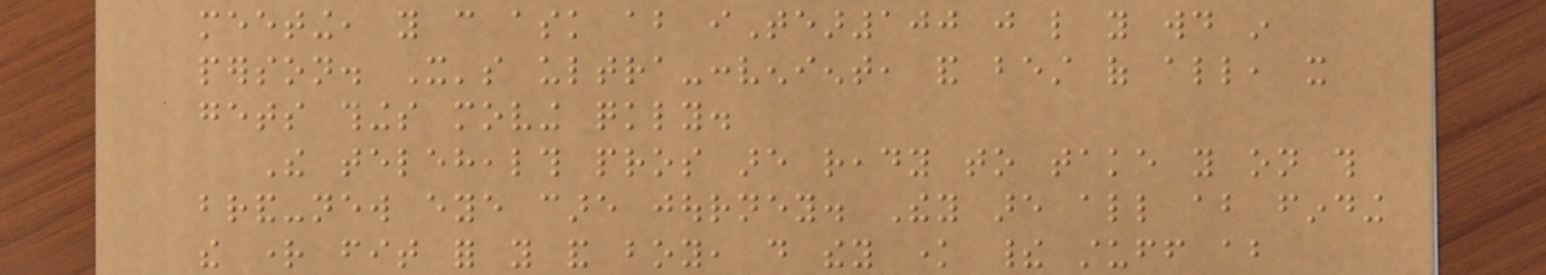meeting, you can ask about iTear100 just like you would in
person. It's ultra-convenient, and best of all, it
gets things moving quickly.
The telehealth pros are ready to take you on this
brand-new eye care journey. They are all about finding
the right fit for you and boy, do they know their stuff about
